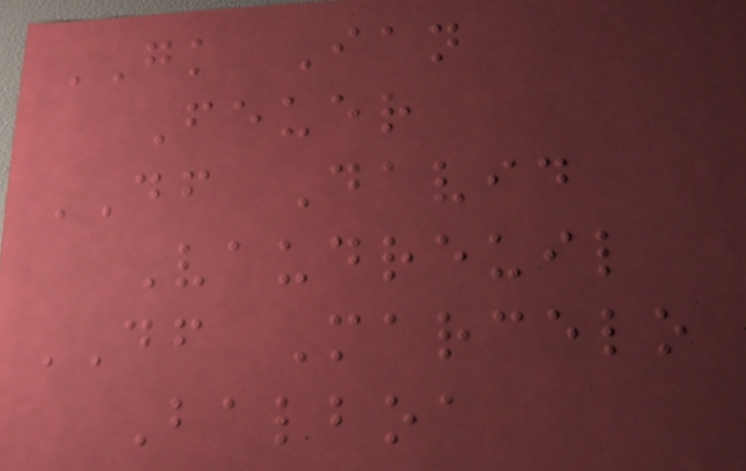GK Ian
Feuer
DF David
Vaudreuil
DF Marcelo
Balboa
